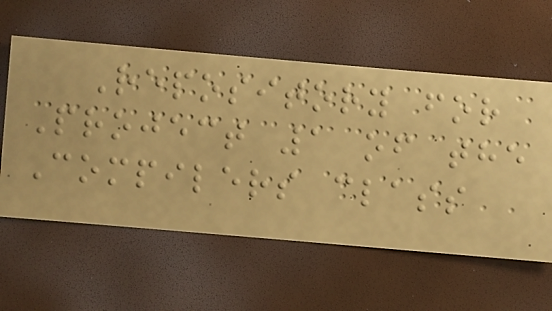Repository for
Project 1 of the
Compilers class
